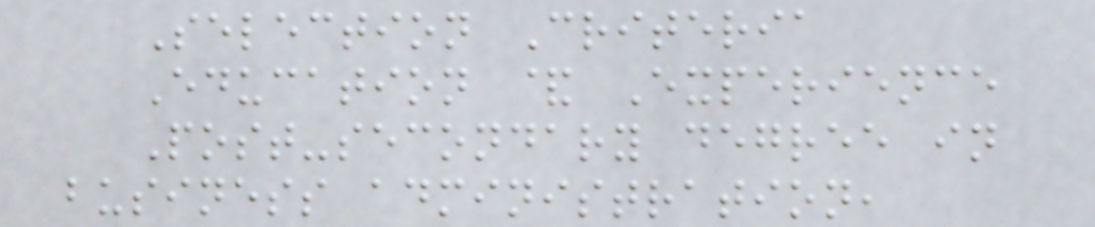Selection Criteria
Education & Experience
Post-secondary degree in
business administration,
